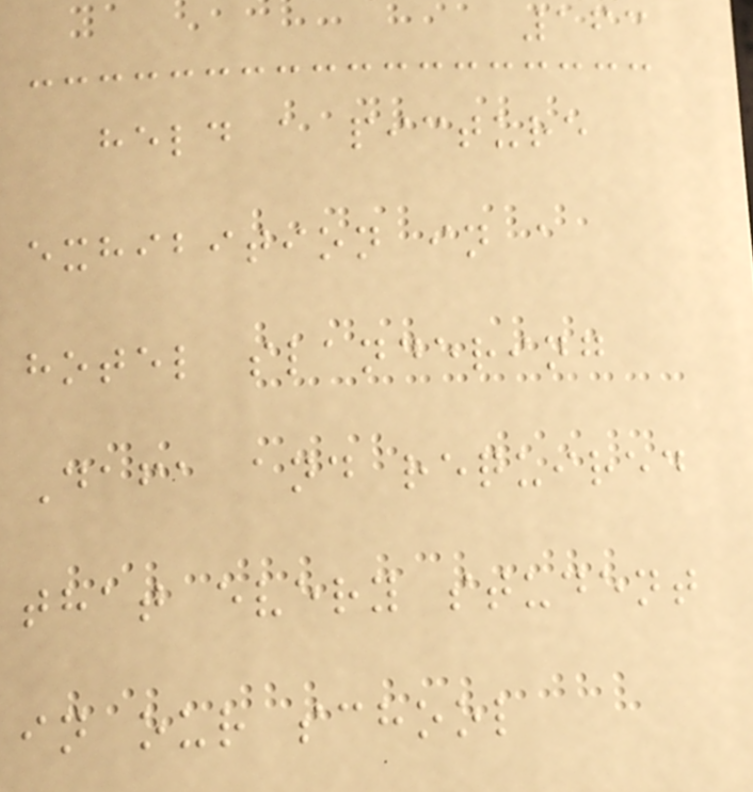163
held a picture
exhibition in a
hotel slandering
Dafa and required
that every student
in our school
